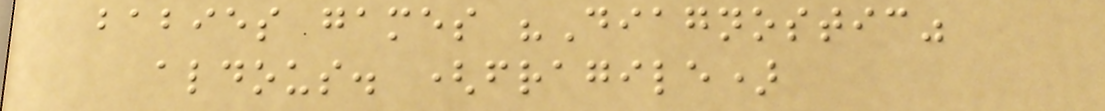babies games "Diagnostic"
aldous. (fragile)
